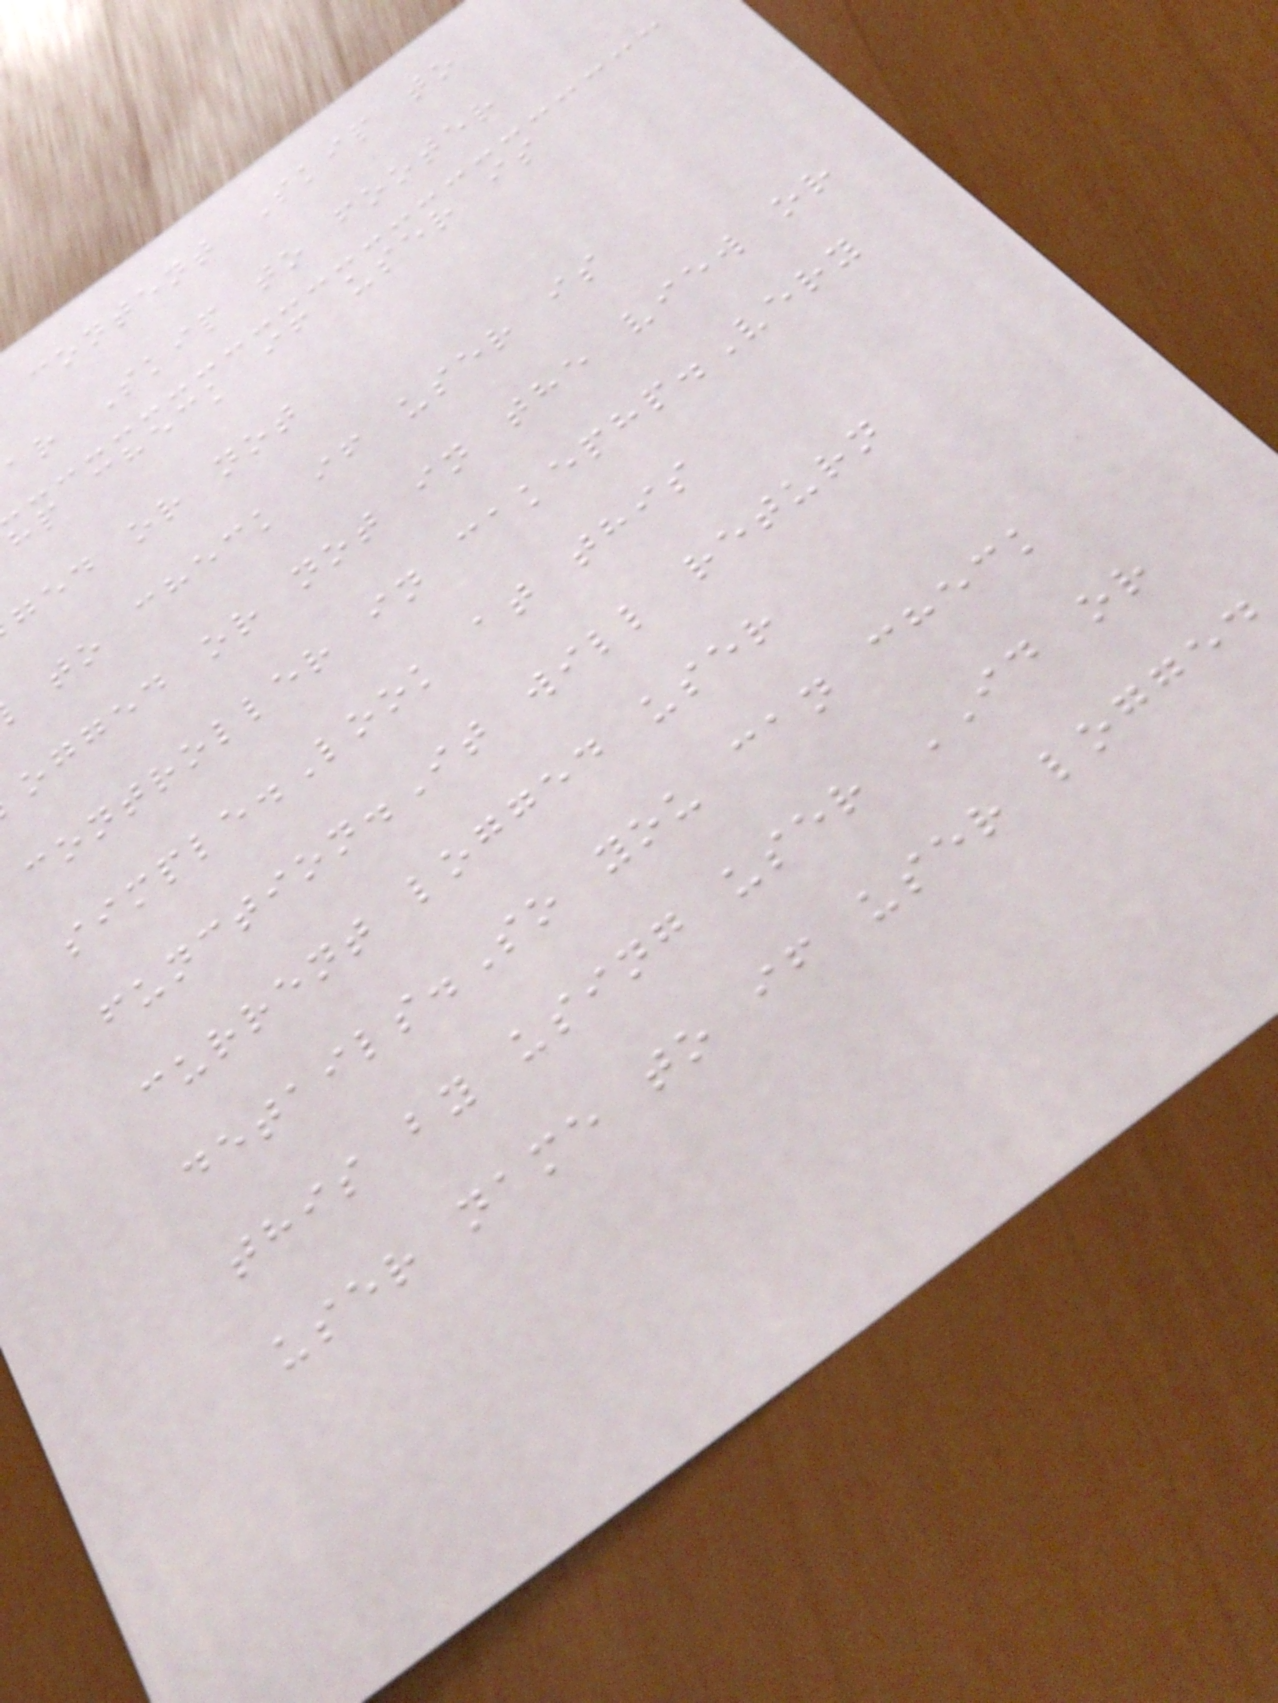content Skip to
ar Skip to footer
hp check if user is
ged or not
to check if user is
ogged or not in the view or
controller in cakephp.Very
simple.Look at this
function.It will return
current logged user
details.So you can check
this by using user ID or
user name to if user logged
